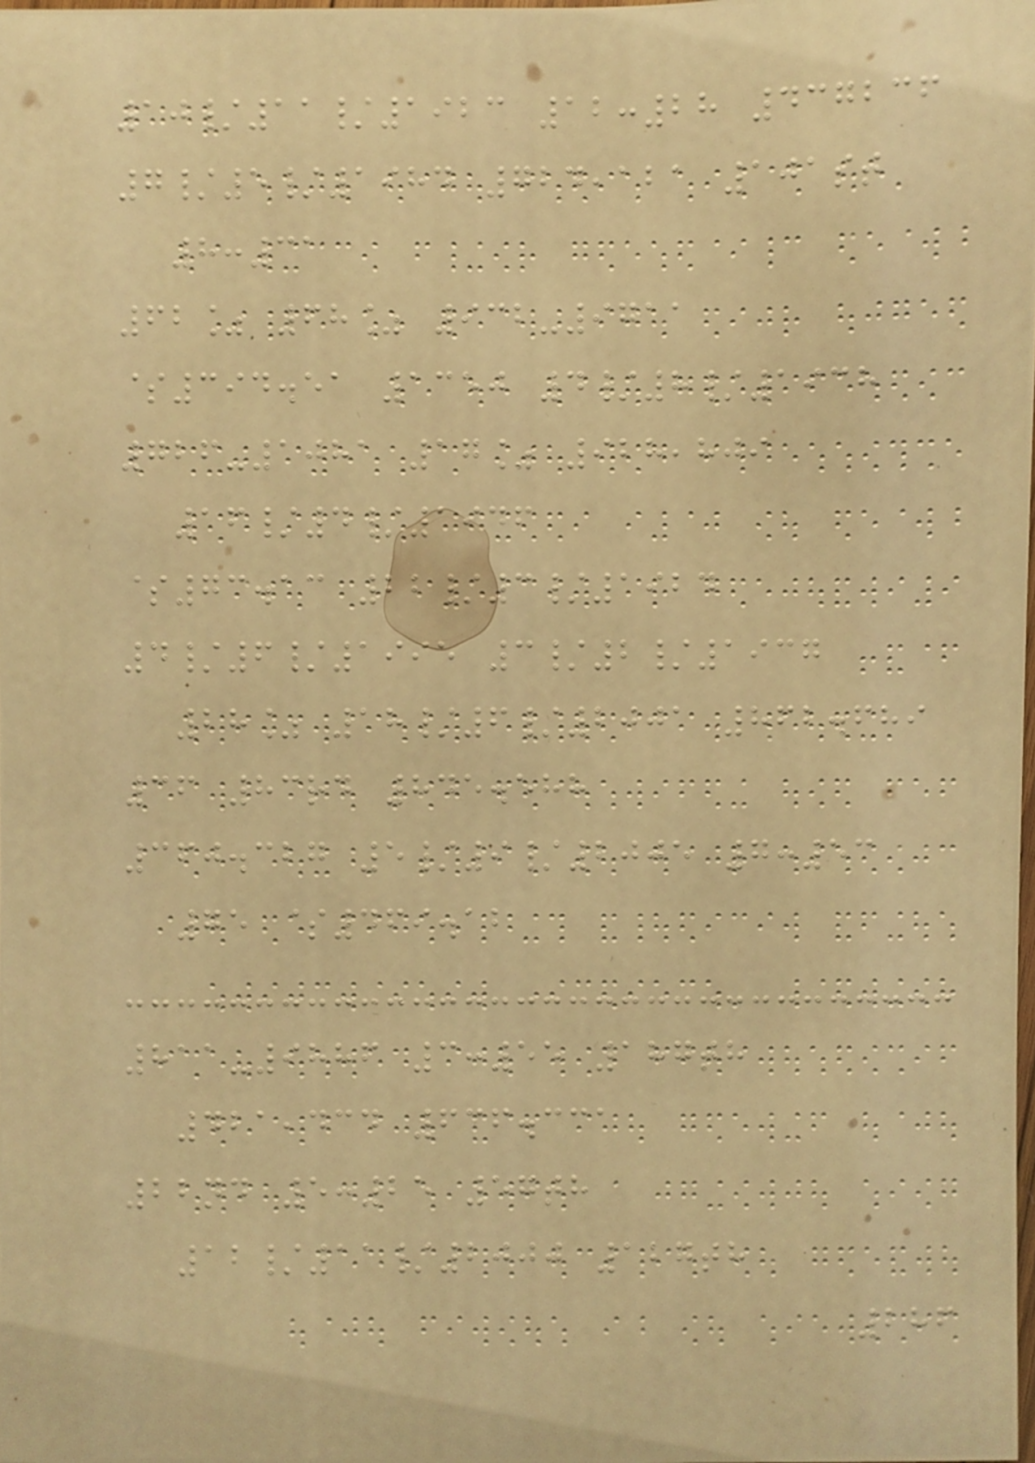10/11/1923 12:28 437236
7/5/1984 724,121 101st
8:31
62% 68% 932-9711
$394.51 1350 4/8/1938
726-1081 17% 928,809
16/4/1946
$73.13 22/3/1924
4/6/1995 3/2/1937
28% 18/6/2001 862.689
36 83rd 845.588
360.327 5/9/2005 7:53
75 $469.12
811-9886 3:55 187th
421,434 636.331
22nd 5:25 57th
12/11/2000 127th
286
